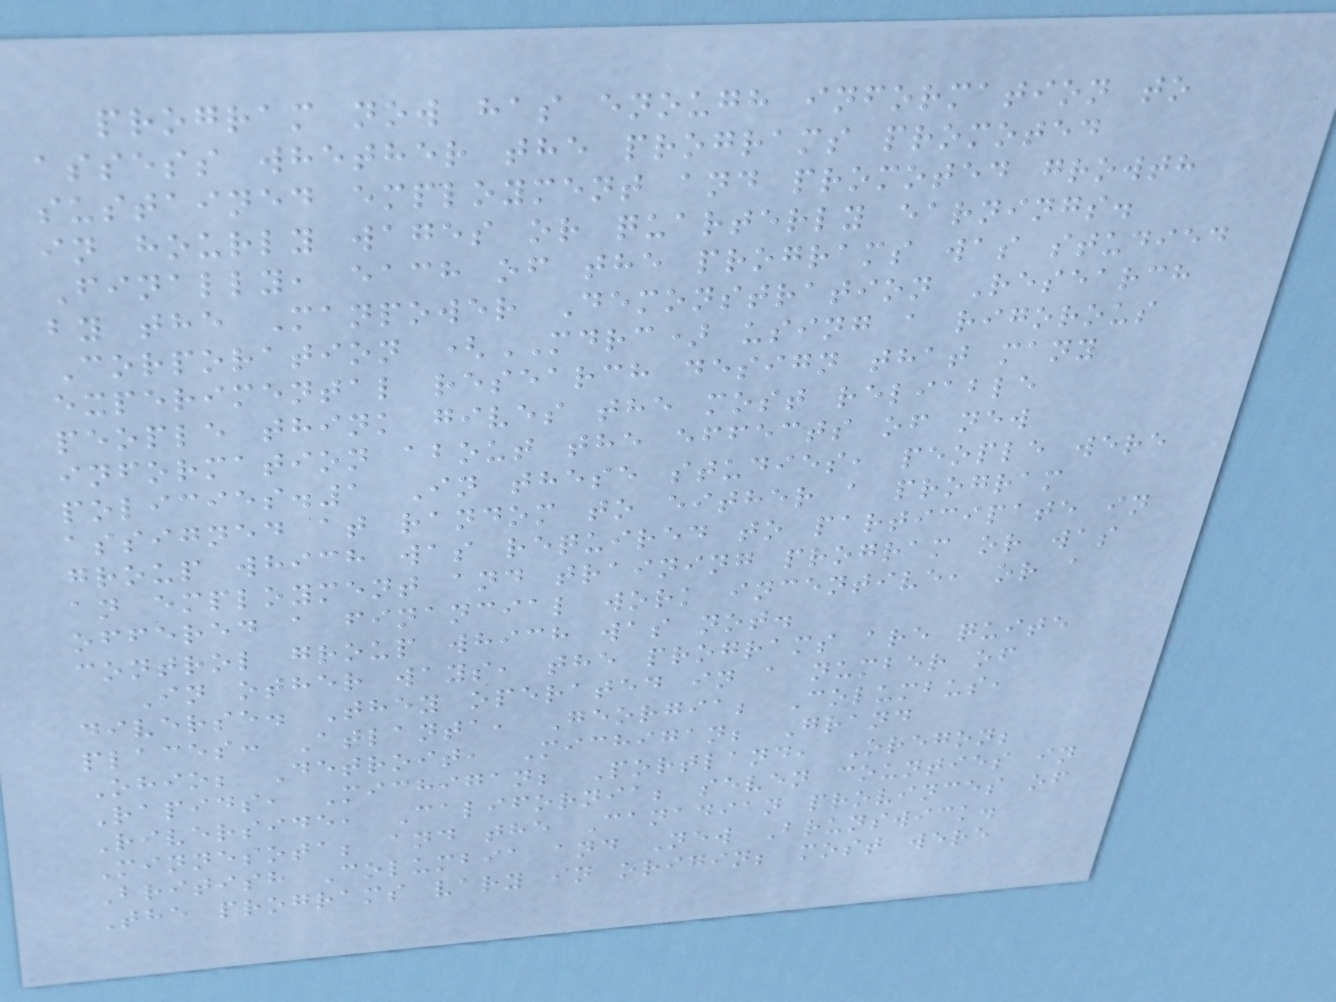program now has enough information to
assess whether the programs promoted
sustained employment and promoted growth
in hourly wages or quarterly earnings.
Finally, each of the programs was studied
by the Manpower Demonstration Research
Corporation (MDRC) using a rigorous
experimental research design that many
people think gives the most reliable
information about the effects of new
policies.1 In these studies, people were
assigned at random to either a program
group which was required to participate in
an employment and training program or was
offered a financial work incentive, or a
control group which was not.
In other ways, the programs are quite
diverse. They operated in a number of
places: Atlanta, Georgia; Columbus,
Ohio; Detroit, Michigan; Grand
Rapids, Michigan; Portland, Oregon;
Riverside, California; seven counties in
Minnesota; and the Canadian provinces of
British Columbia and New Brunswick.
The programs vary in origin; most were
